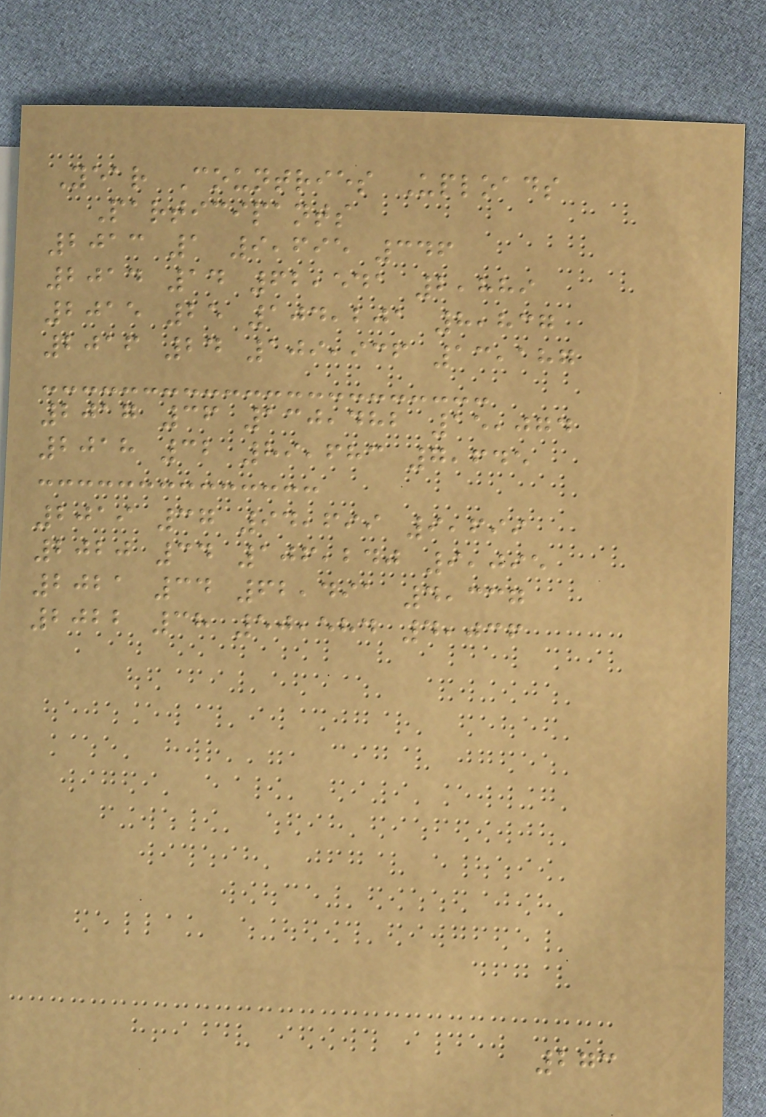Year Countries Uploads
Participants
2013 1 9,695 346
2014 14 62,541 2,889
2015 25 104,201 8,837
2016 24 109,936 13,187
2017 36 130,482 15,074
2018 32 89,683 7,645
2019 37 94,699 9,699
2020 34 106,240 9,095
2021 34 62,491 4,337
2022 38 50,584 4,036
273
